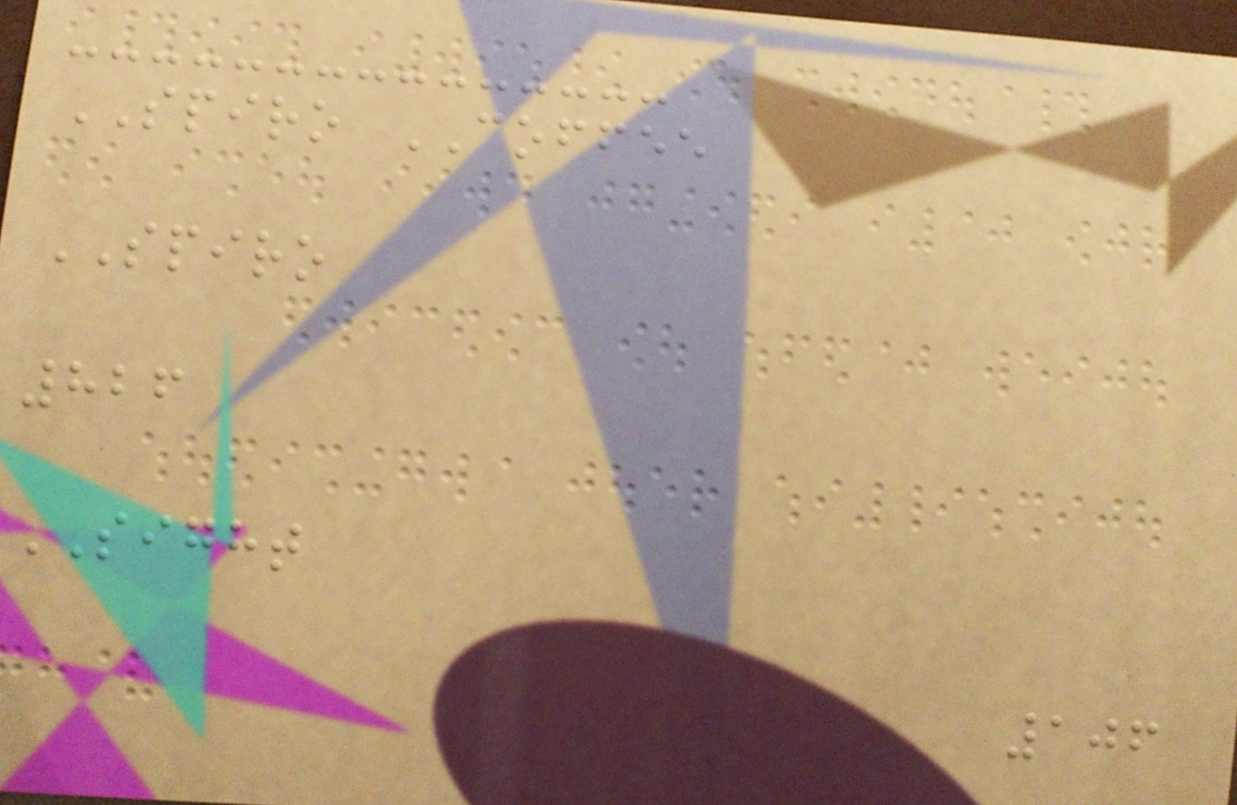SPIRO COFFEE
SPIRO
826
SIGHT
106
